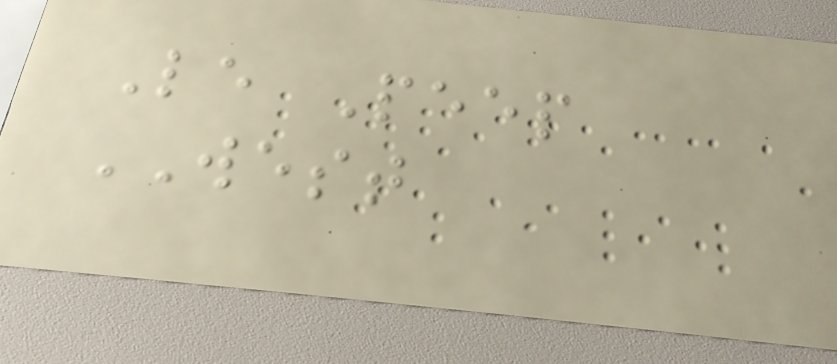Le Peep
WEST
